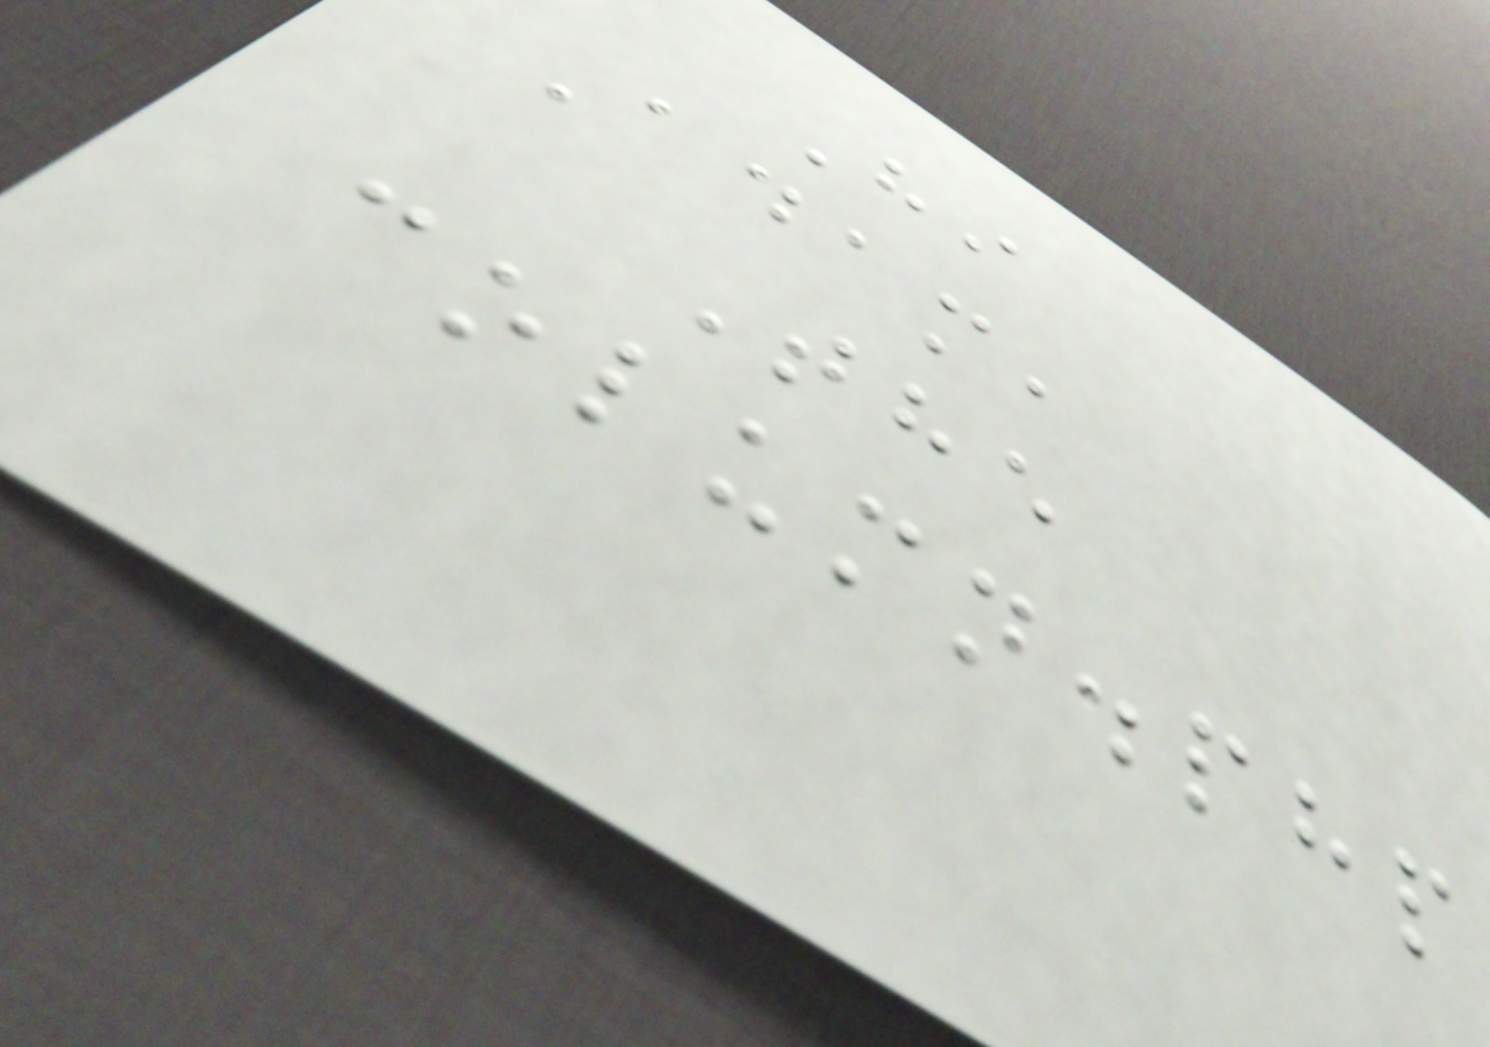Hi
Adam,
The
column.php
